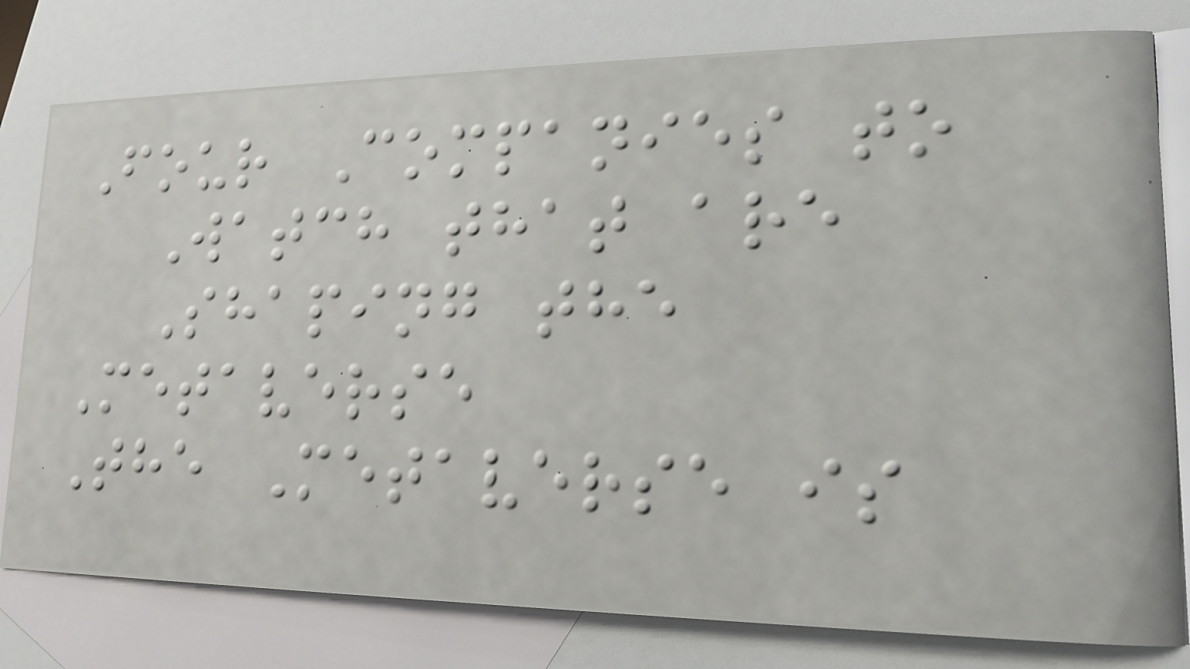Four Companies to
Watch that are
Shaping the
Metaverse
The Metaverse is
